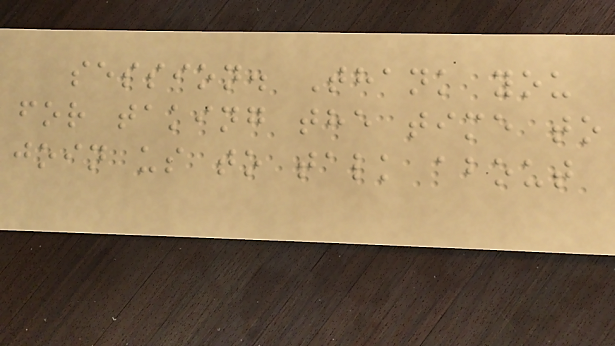session. Thank you
for taking the time to
join us to talk about
